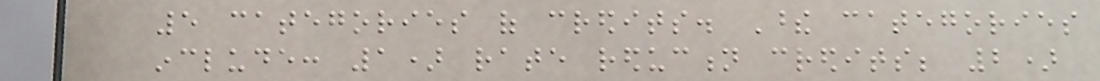5 categories of credits. These categories
include: 1) rate reduction credits; 2)
